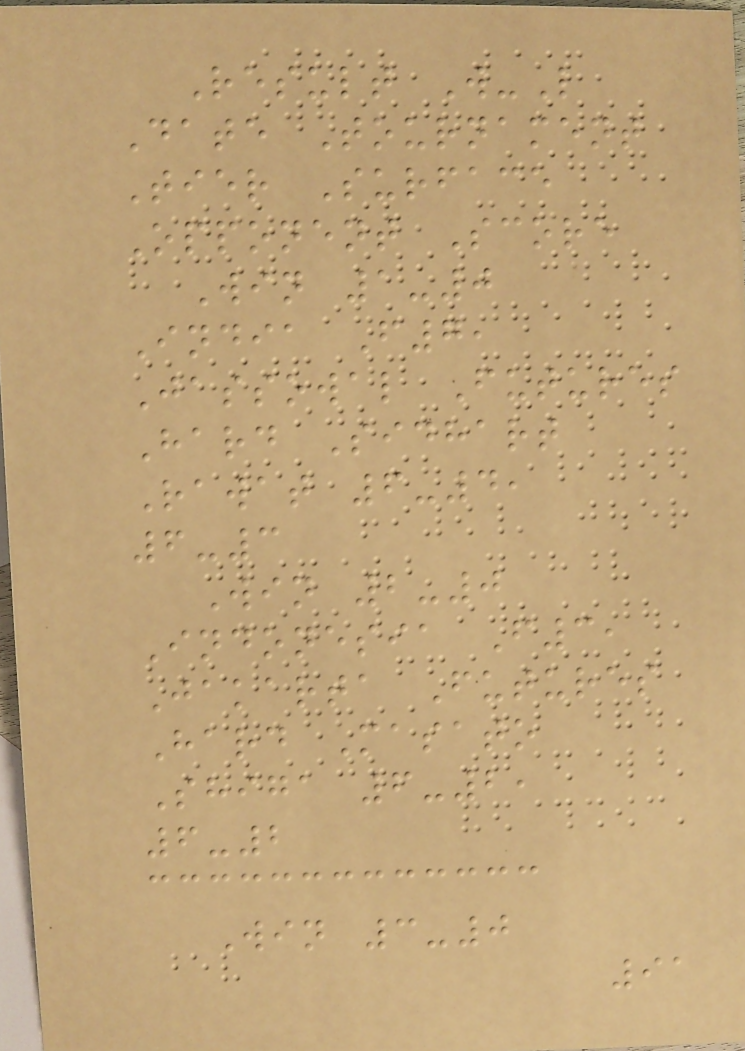Result W-L
Date Tournament
Tier Surface
Opponent Score
Win 1-0
India F7,
Jassowal Futures
Hard Sidhart
Rawat 6-4,
6-3
Win 2-0
Indonesia F3,
Jakarta Futures
Hard Masato
Shiga 6-2,
6-2
Win 3-0
91
